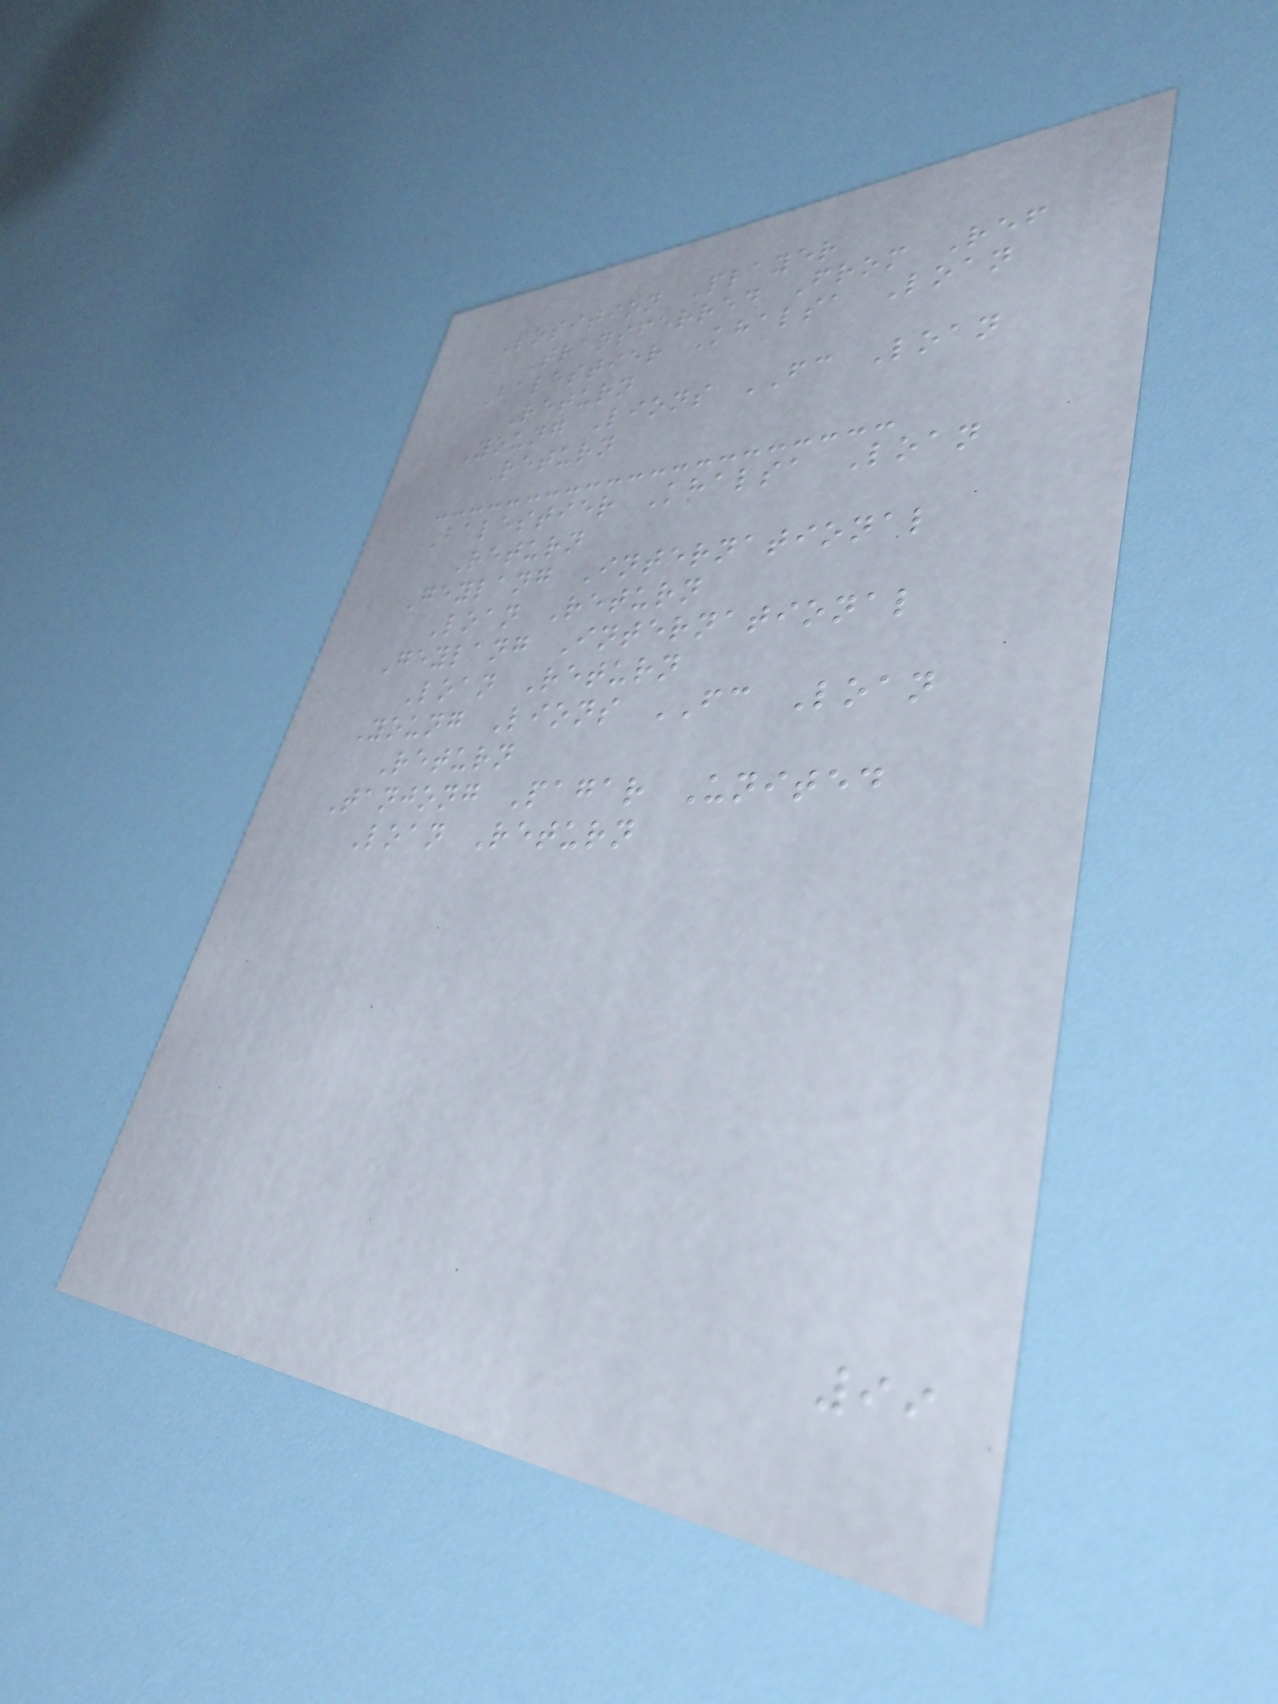Position Player
Transferred From Ref
Balestier Khalsa Loan
Return
Young Lions FC Loan
Return
Balestier Khalsa Loan
Return
Geylang International
Loan Return
Geylang International
Loan Return
Young Lions FC Loan
Return
Tanjong Pagar United
Loan Return
99
